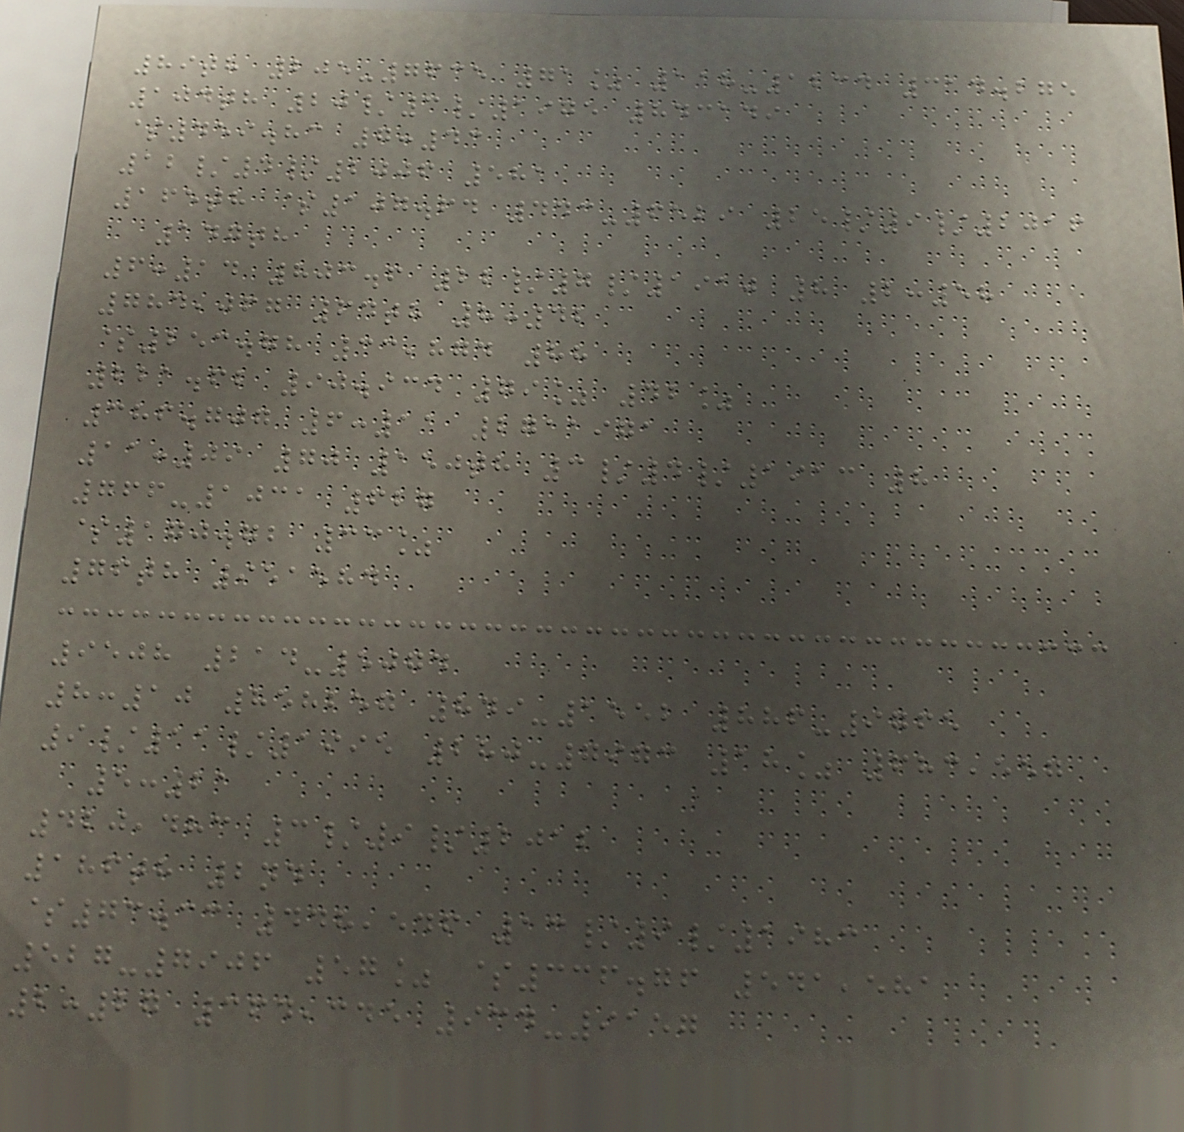89th 205-7635 71% 118-1234 314.275
104th 20/3/1975 843149
$459.83 7:43
12/4/2006 581
165th $107.64 443-6529 25/9/2016
147th
6:14 803.6 22/7/1910 8 2:58
784,067 64th 8:42
$253.78 33,874 88
221.62 90.934 79% 42%
386.707 6:11 2711971
11:09 70 150th 3/4/1913 8
766-1031 627
$170.72 33%
76th 951584
9508 214-5074
8:10 858257 849-1552 886-9765
9/11/1995 280-7973 18% 683,557
5:21
420,483 3/9/2012
186th 2nd
$73.33 448,546 13/9/1983
527-7906 57% $336.76 541,581
2:27 364,345 934-9157
